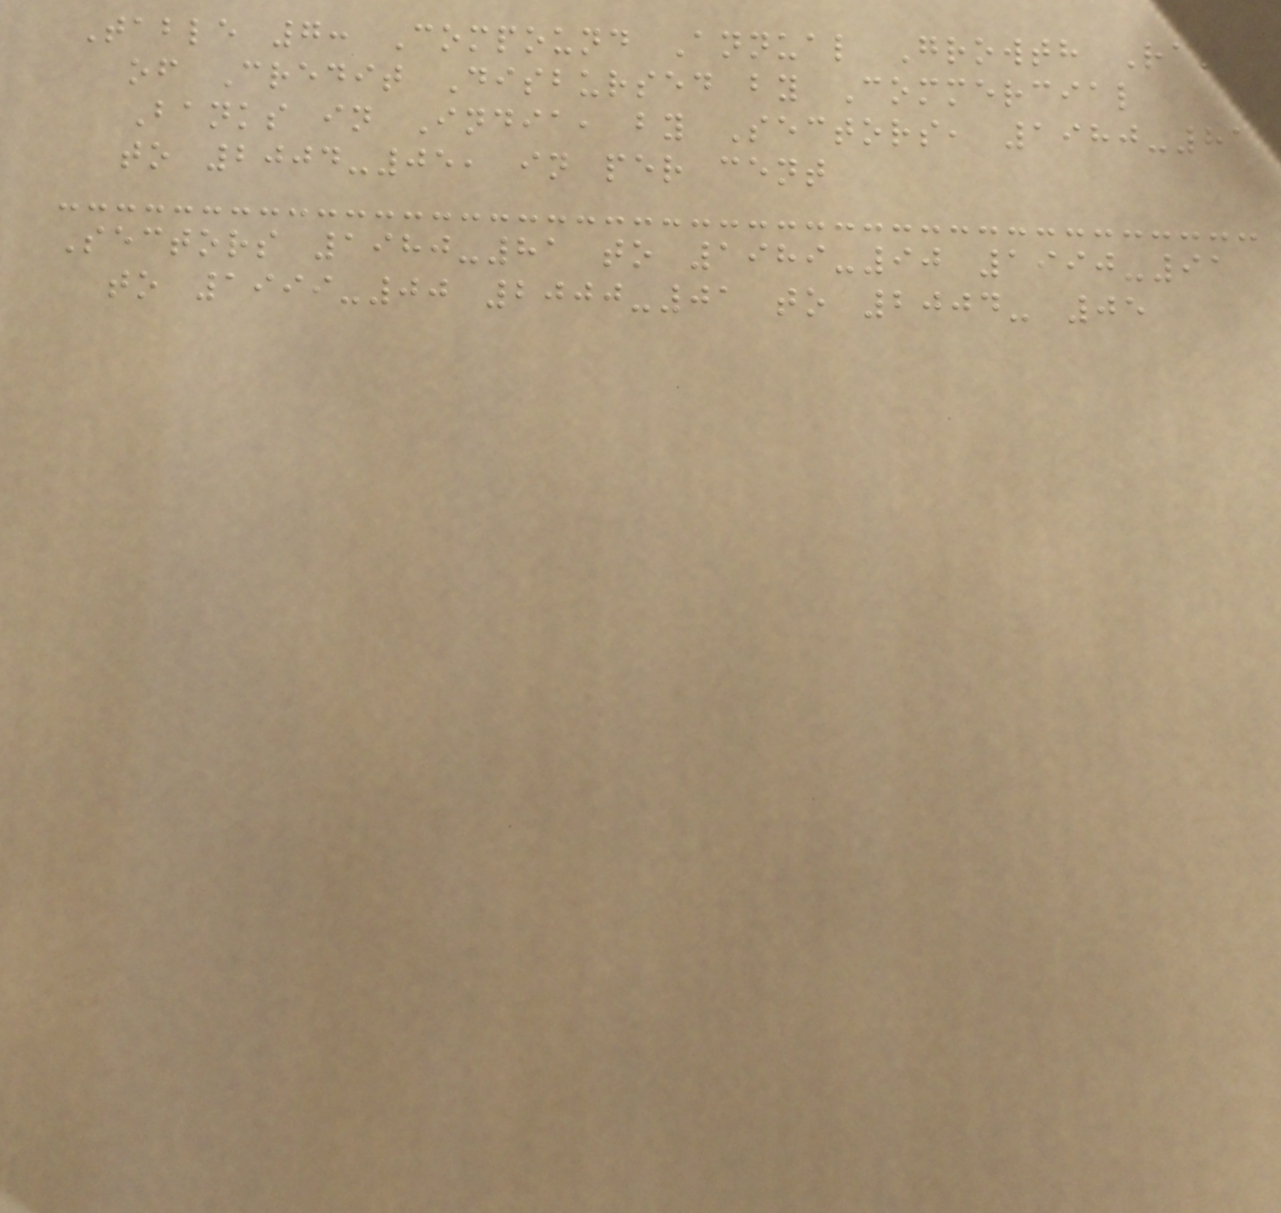Table 7: Compound Annual Growth Rate
of Credit Disbursed by Commercial
Banks in India, by Sectors, 1980-81
to 2004-05, in per cent
Sectors 1980-81 to 1989-90 1990-91
to 1999-00 2000-01 to 2004- 05
